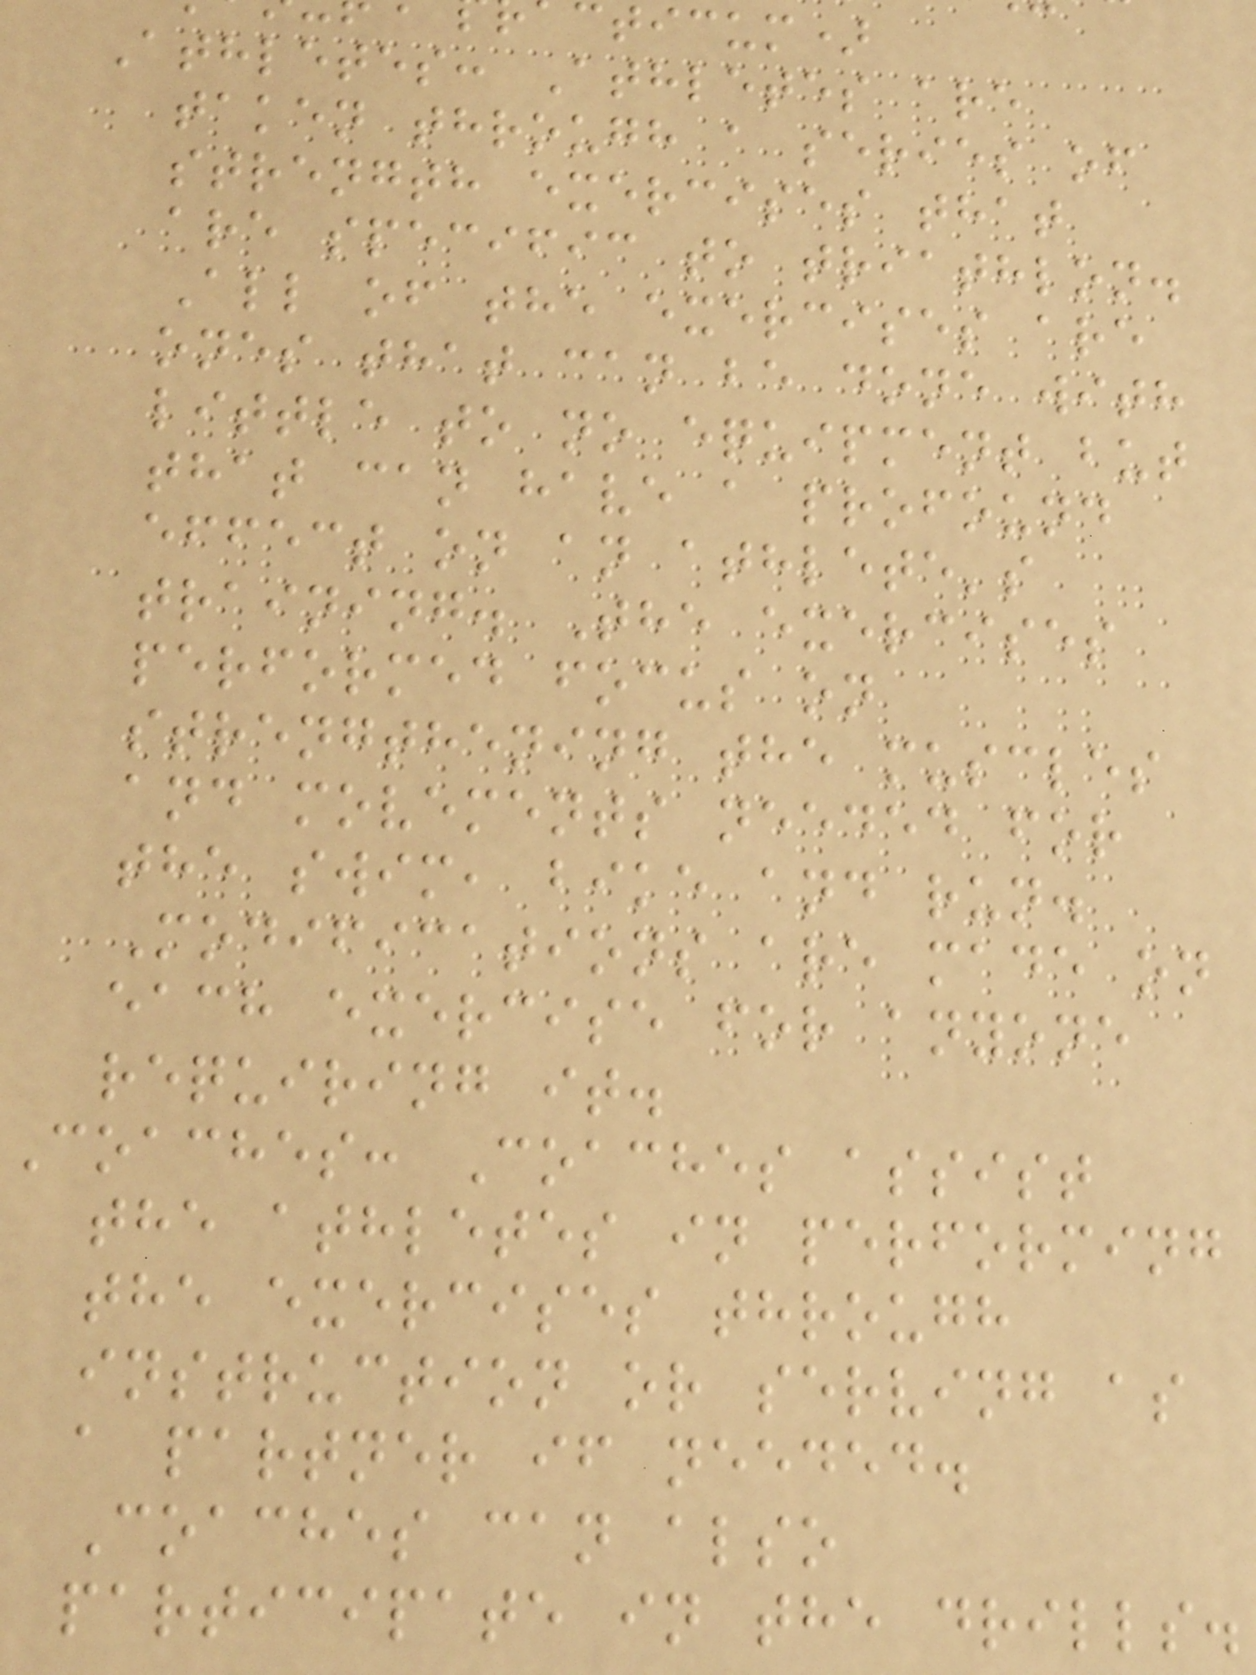ticum)
Athletes: Athletes are
taken through a series of
strength exercises that
are specific to triathlon.
All of the exercises are
ones that can be done with
little to no equipment but
that can have a profound
effect on an athlete's
training. The exercises
performed focus on
strengthening the muscles
and movements needed for
the swim, bike and run.
Modifications are made on
each exercise for anyone
requiring it.
Coaches: Coaches assist
the athletes in performing
the exercises through
instruction or serving as
a partner if needed.
Coaches can also
participate in the drills.
